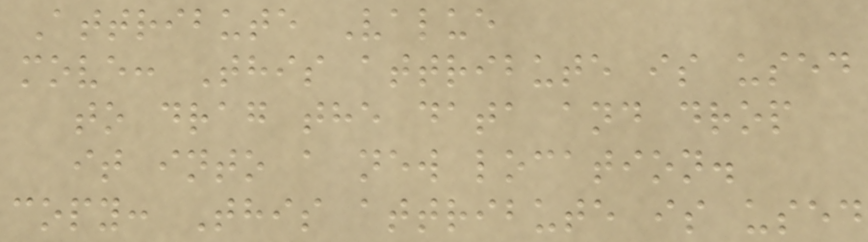Attribute Value
move: This attribute is used
to drag the data and drop
it into a new location.
copy: This attribute is used
